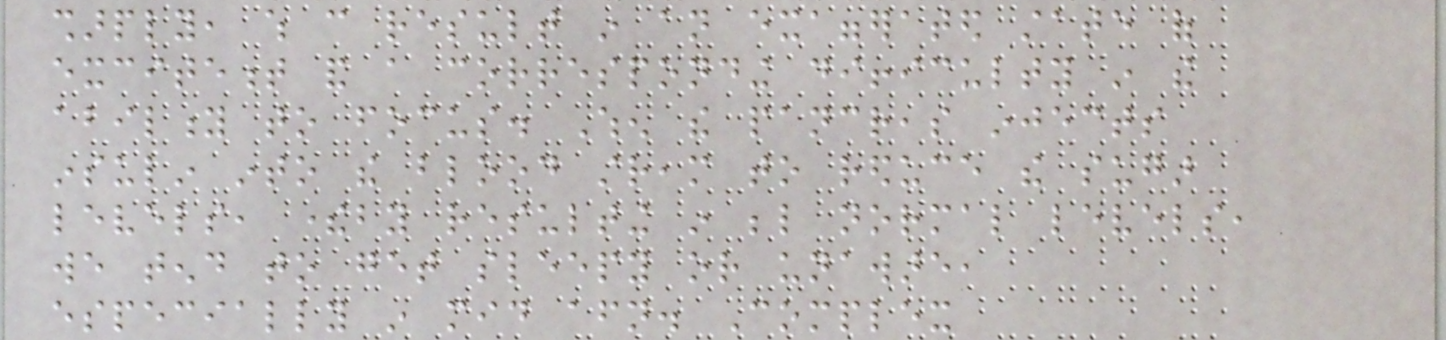sharply, which can result in an exaggerated state of
excitement and a corresponding difficulty in the
ability to focus. When the pancreas injects
insulin into the blood stream to reduce the sugar
levels, thereby resulting in below normal levels,
we tend to get sleepy or unaware,
especially in mid afternoon. Complex
